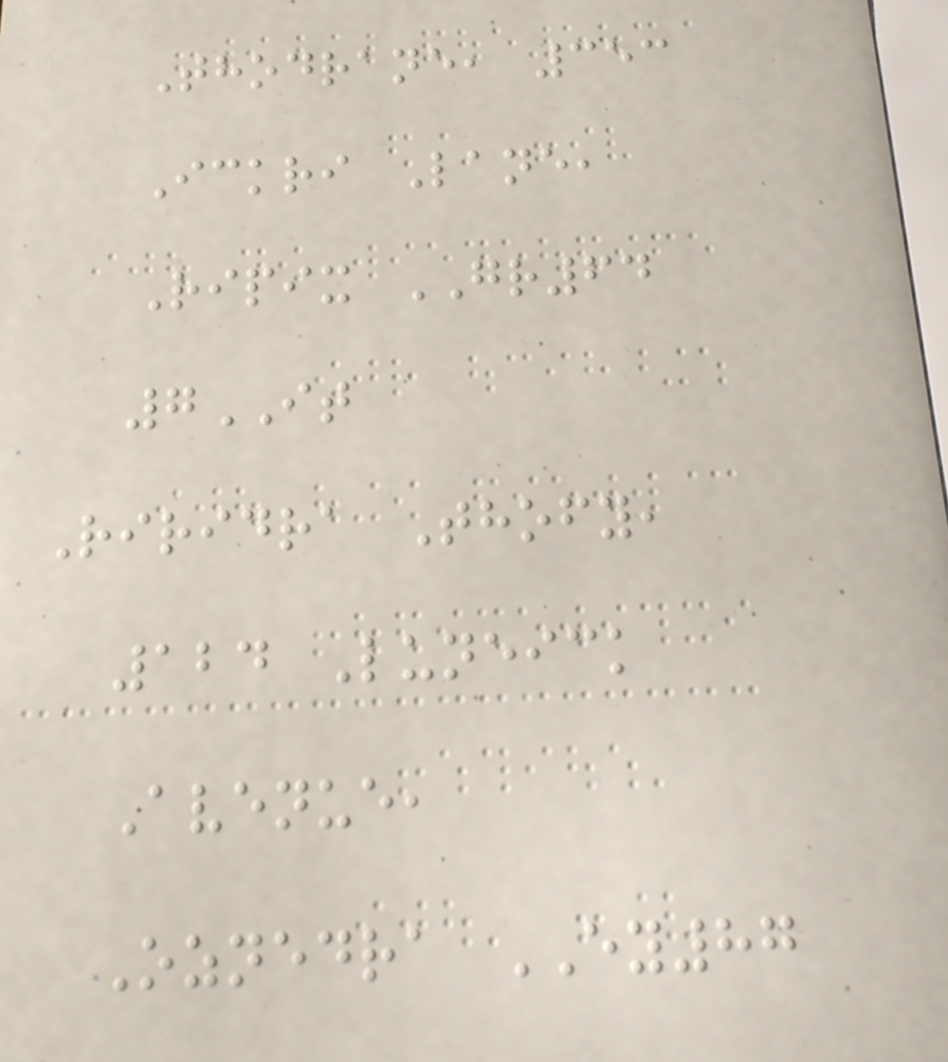Thodrane, 353
Ickri Lane,
Ripix GR64
7IT
Riridra Thofy,
124 Luneick
Avenue,
Oznedra EY87
